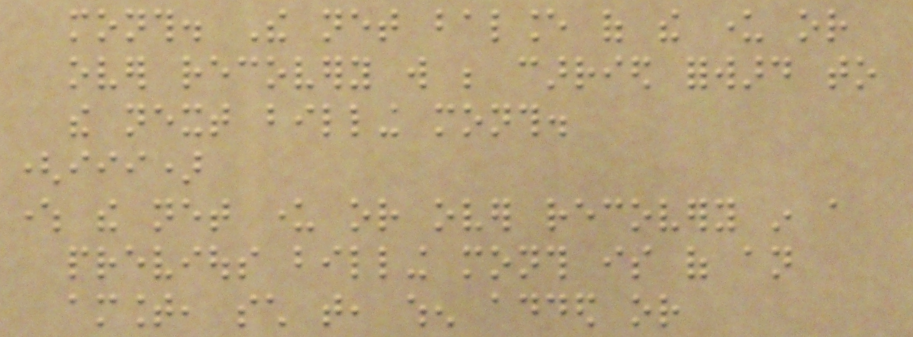month. The net balance of the under or
over recovery will be carried forward to
the next billing month.
(iii)
where the net under or over recovery in a
previous billing month is of an
amount, such that, when added or
